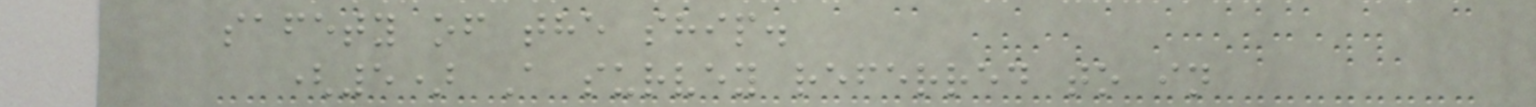safety of the ship.
(5) A survey referred to in
